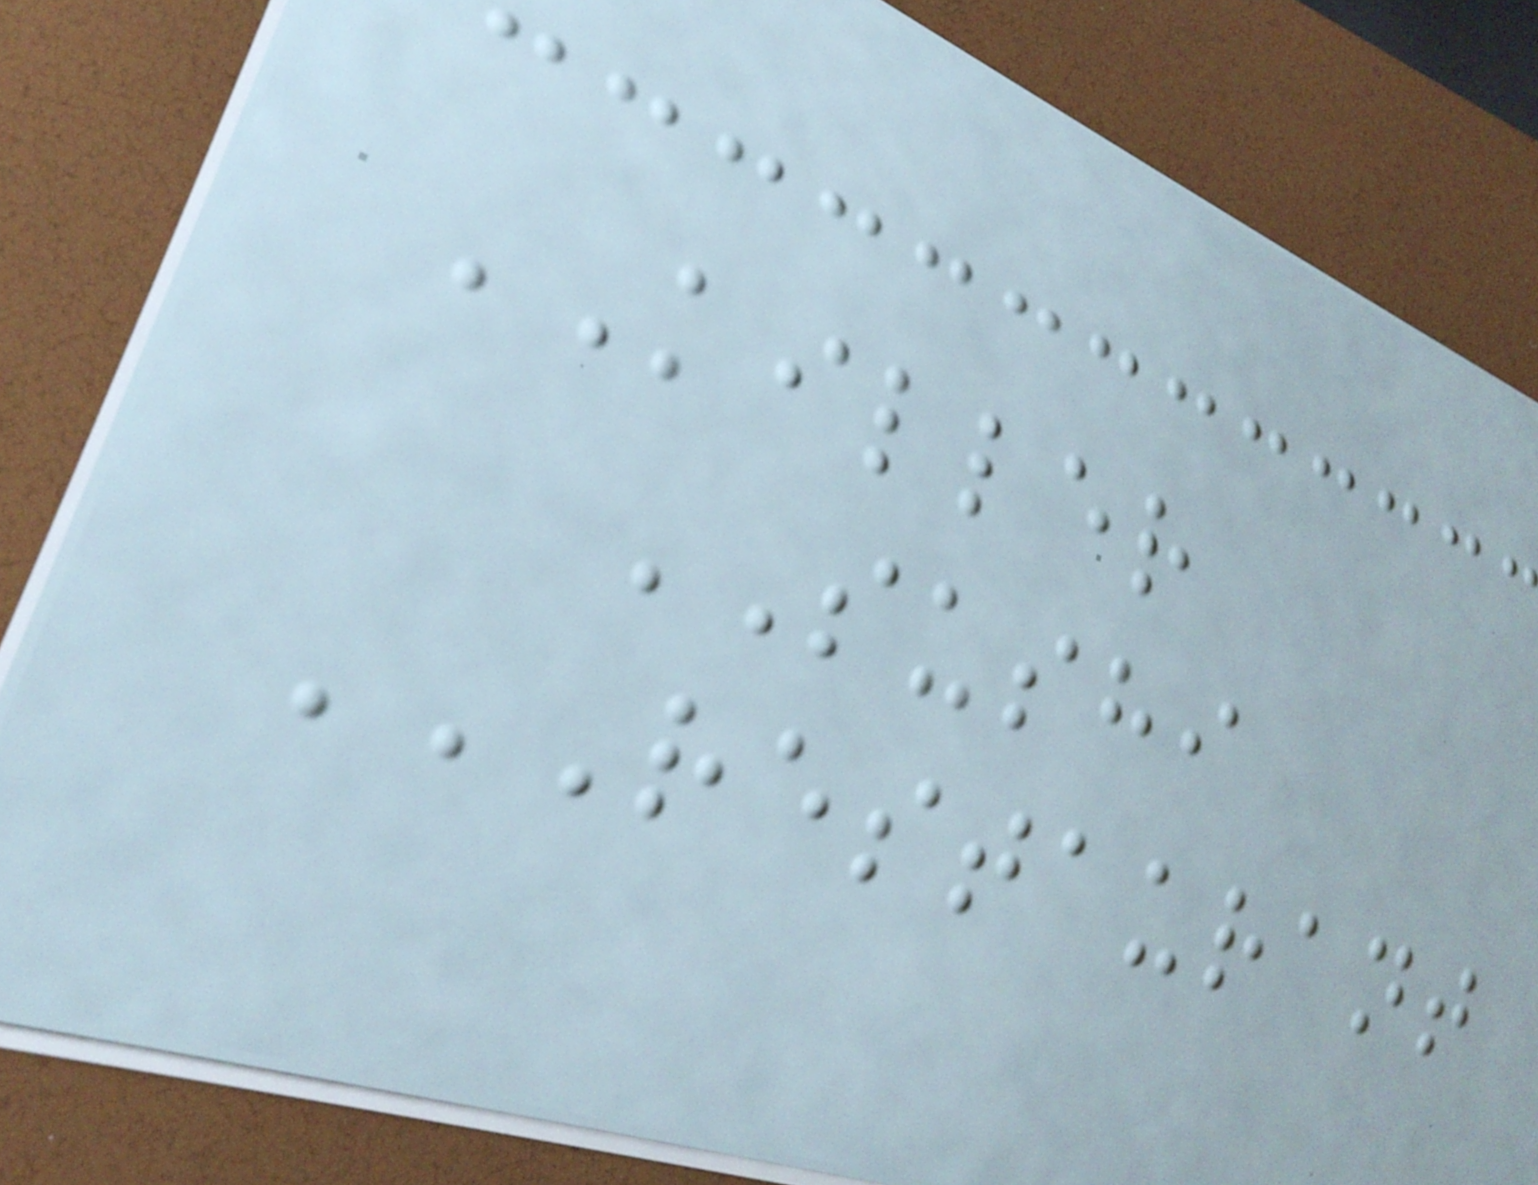KILLER
SUSHI
RESTAURANT
